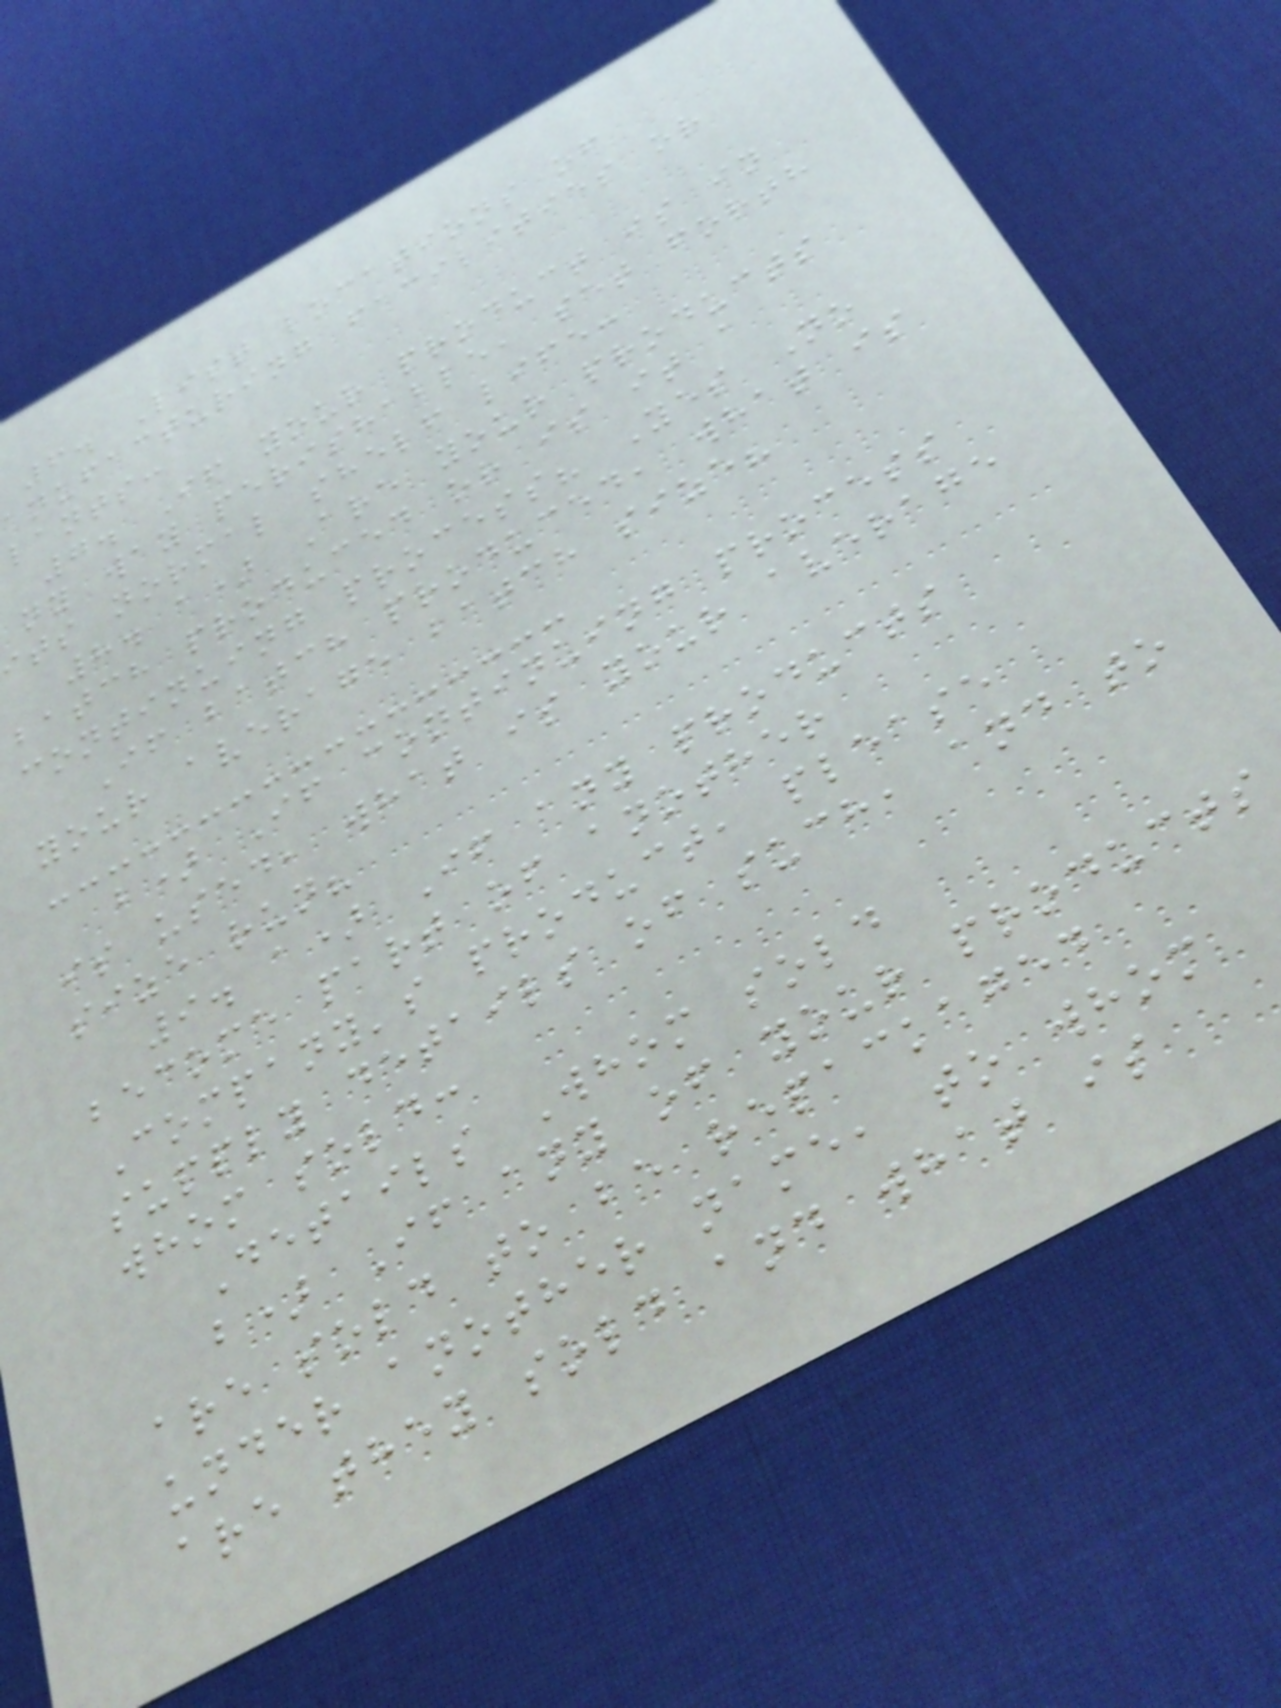6. List locations of
anufacturing facilities or
lants:
7. If your product is in
ny way perishable, set forth
ts normal shelf life:
8. a) Are your products
batch produced or is it a
continuing process? Yes No
If batch produced, what is
your average batch size?
b) If continuing process
is used, what is your average
size run?
9. a) If any products
become part of another
Company's product, please
supply details of such, and to
whom sold:
Details Whom sold
b) If any of your products
are sold to be repackaged
under another name, to whom
are they sold and what is
